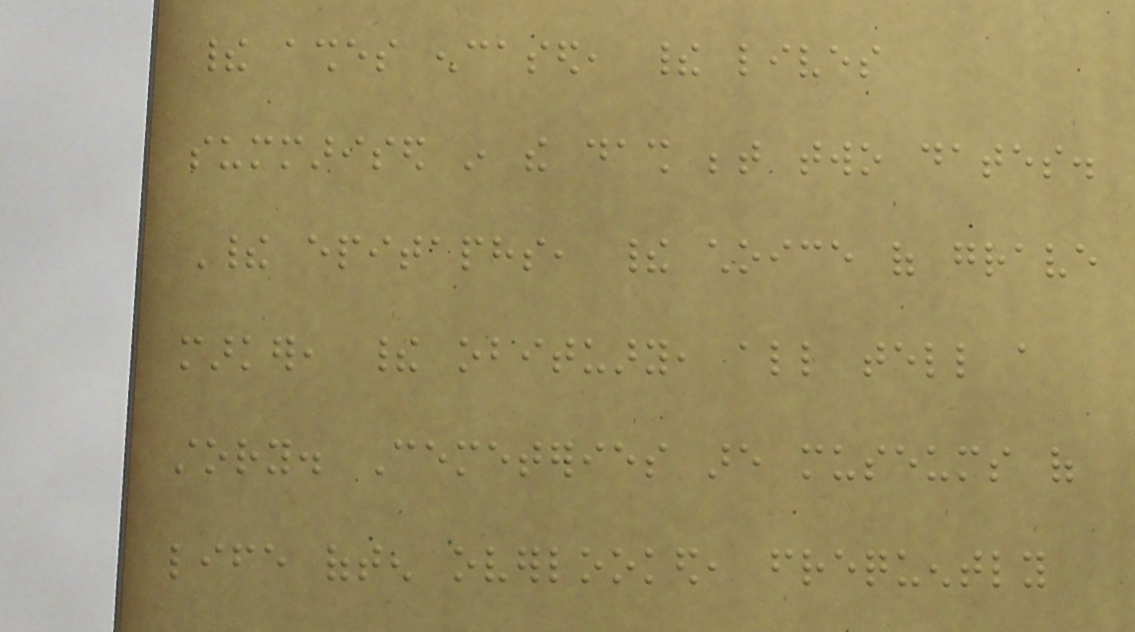their ashes encased, their lives
summarised in the dash between two dates.
Their epitaphs, their choice of grave
marker, their obituary, all tell a
story. Cemeteries are museums of
life often overlooked, frequently
